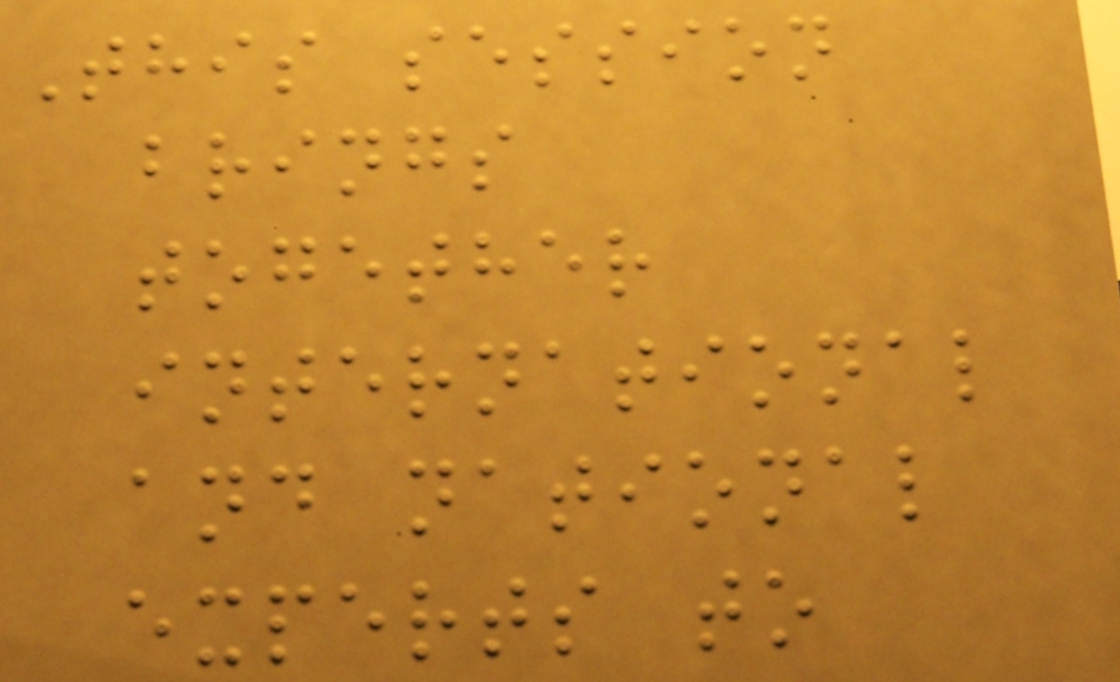This session
brings
together
international
and national
experts to
